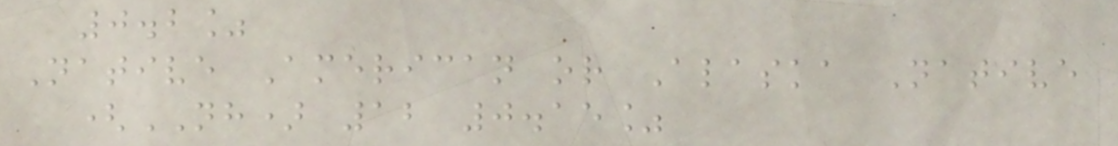0.2%
Native American or Alaska Native
(NH) 12 0.15%
